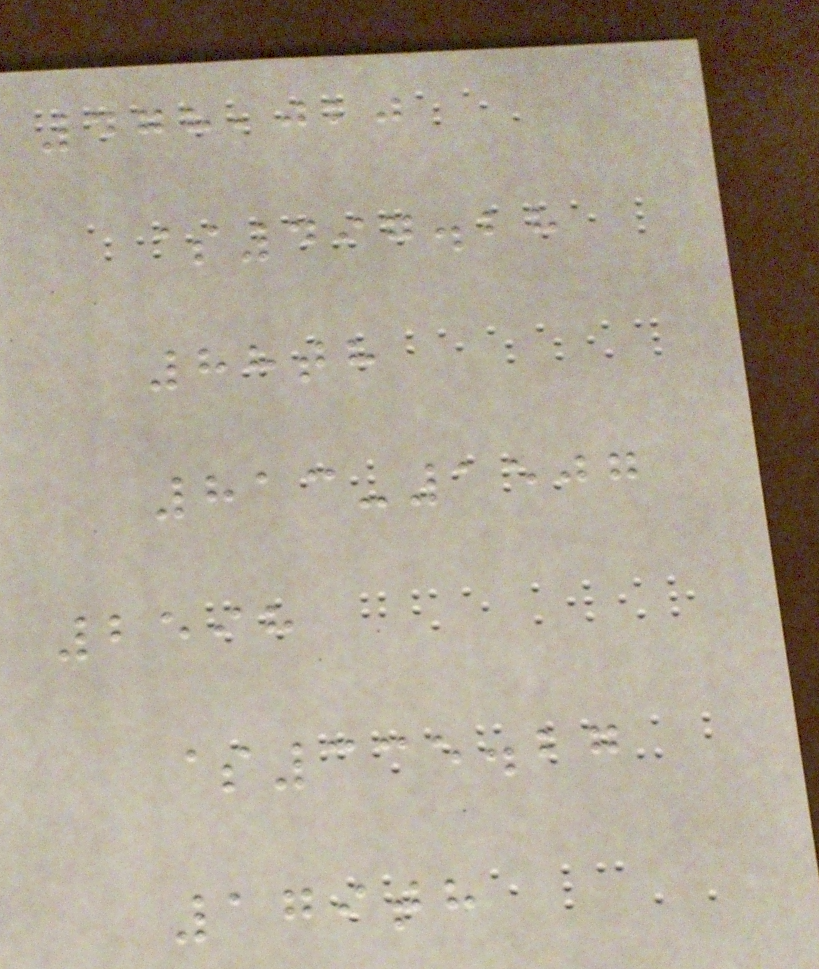478,020
$497.28
88th
813-1507
2598
$335.27
179th
